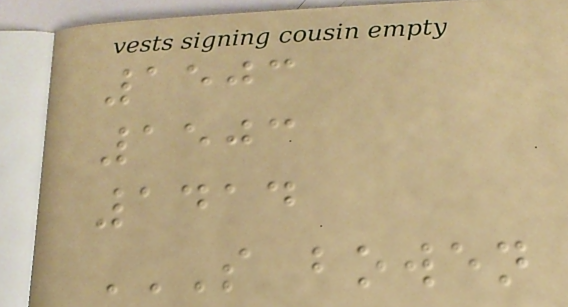1503
1503
1414
S BOWEN
